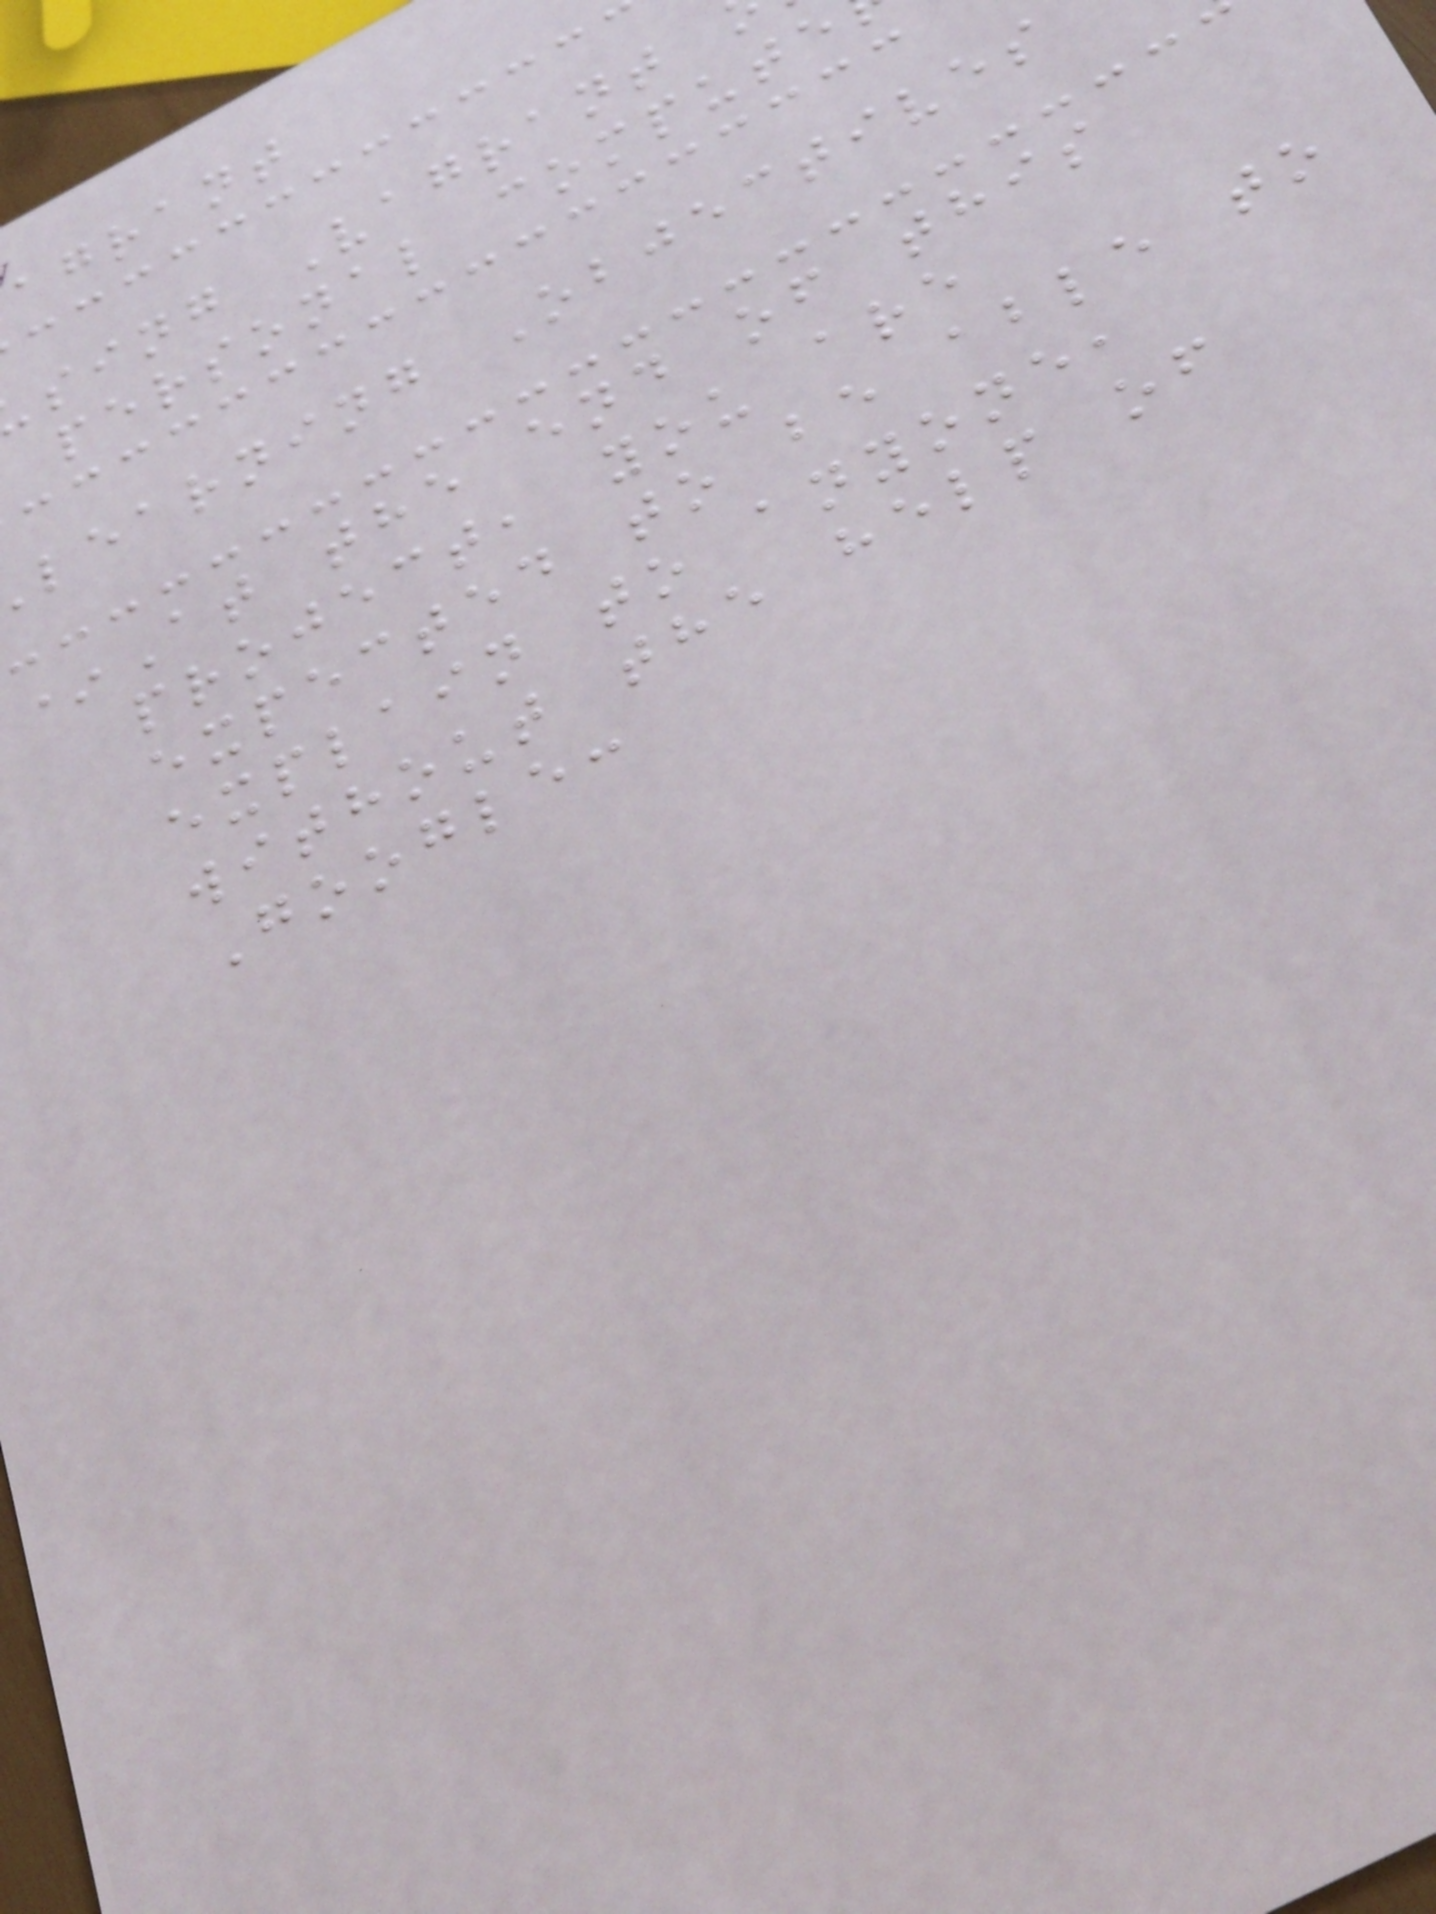agrant
sing Vagrant
personal compute
learning Objectives
*At the end of this
project, you are
expected to be able to
explain to anyone,
without the help of
Google:
